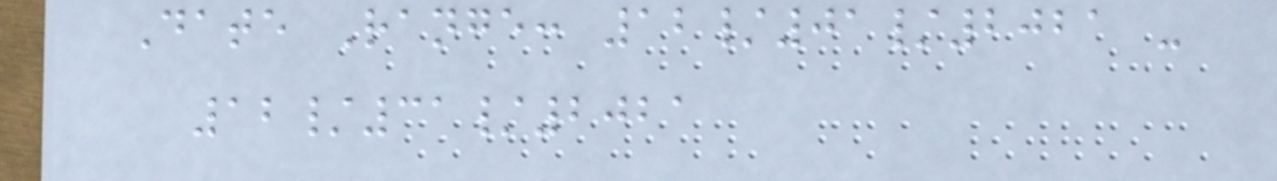Date Range: 12/01/2021 -
12/31/2021
